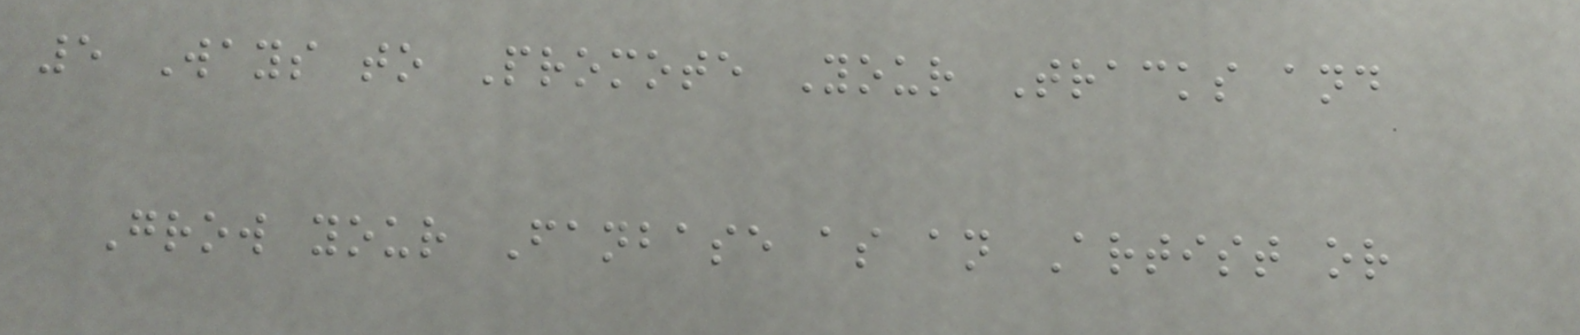5 Ways to Promote Your Tracks and
Grow your Fanbase as an Artist or
